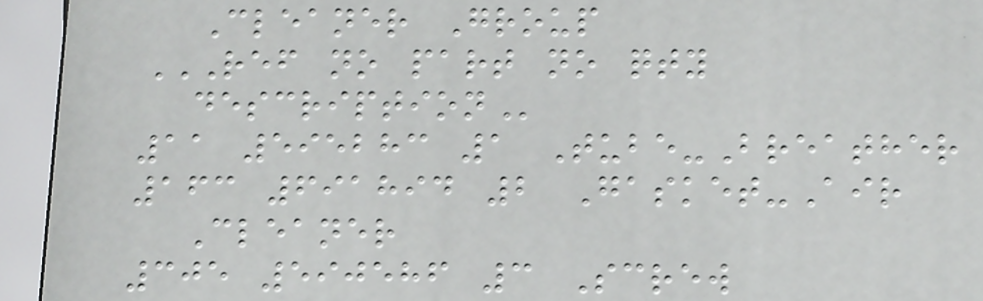Cleaner Group
REF NO PART NO QTY
DESCRIPTION
11 595283 1 Tube-Breather
163 691894 2 Gasket-Air
Cleaner
305 590586 3 Screw
